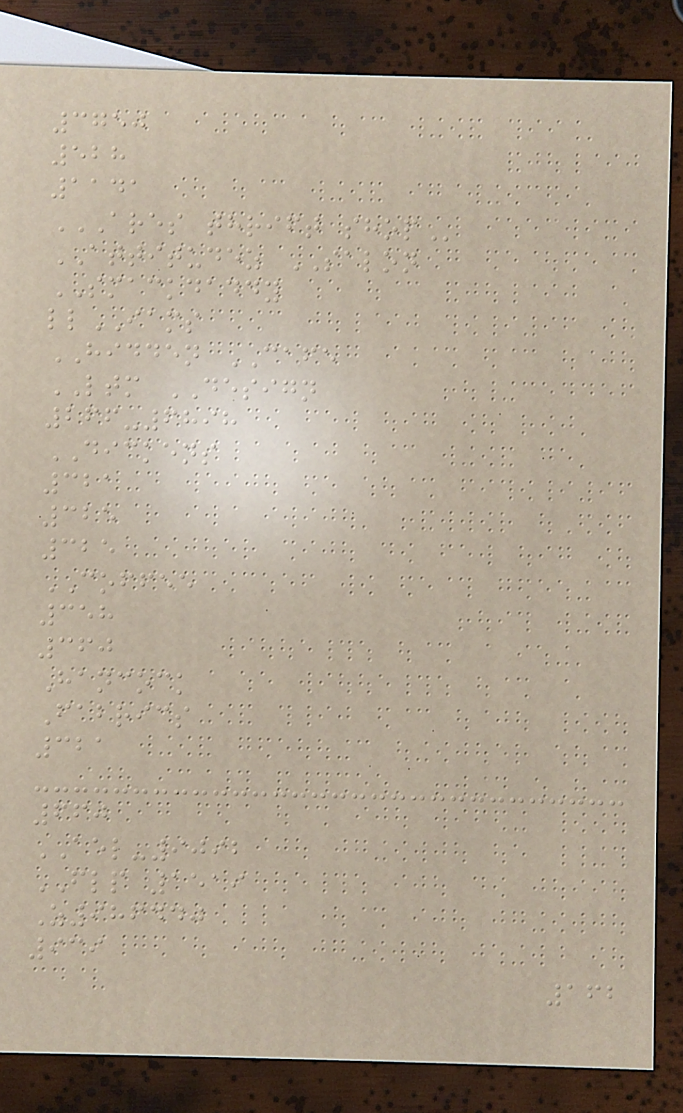3750
528
1141
ARES THRIFT SHOP
ATTITUDEZ SALON
SMACKDADDY
llIAMS
HIDDEN CAFE
LTM DESIGN
266-6898
DICKENS
321
325
325
COFFEE
358
360
Hancock
Fabrics
321
660
AEL-9092
FLP 1519
Z986440
939
162
